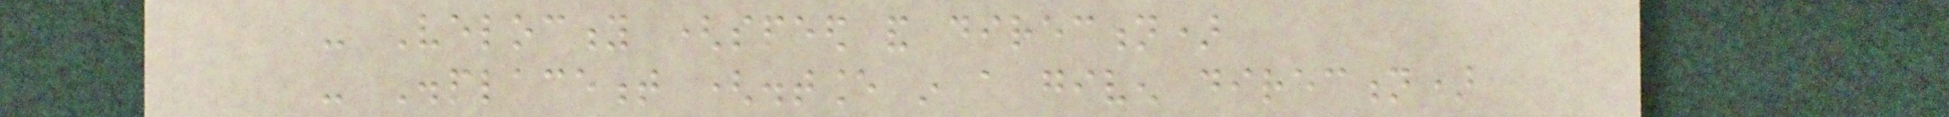- Velocity (speed and direction)
- Displacement (distance in a given direction)
